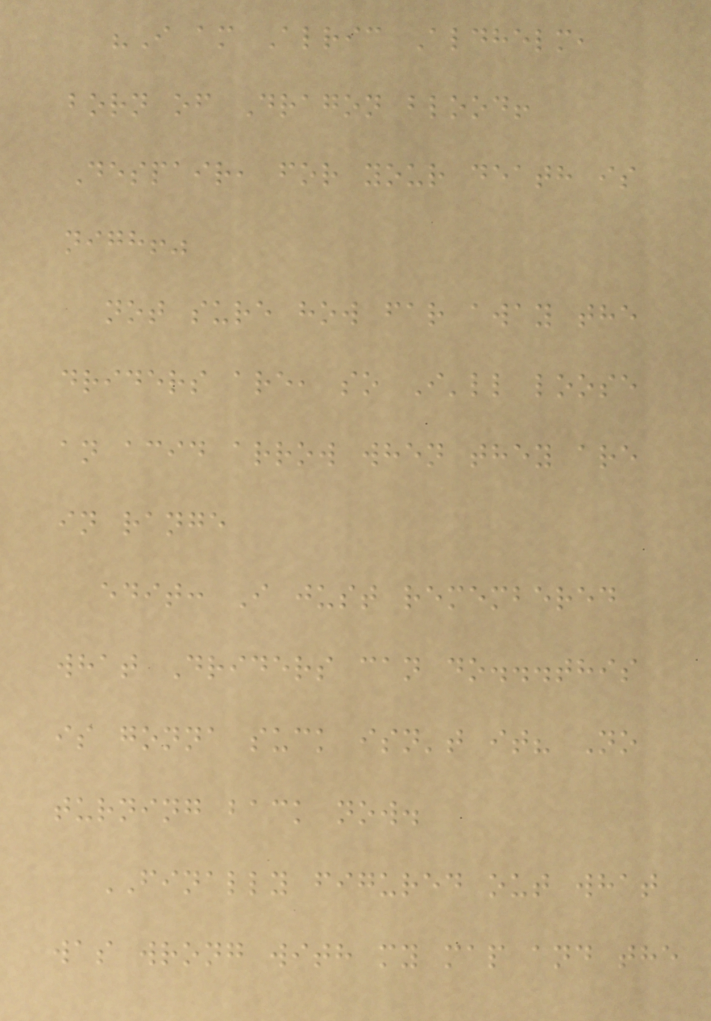"I am Alric Aldhelm,
born of Dragon blood!
Despair, for your death is
nigh!"
not sure how far away the
driders are, so I'll loose
an acid arrow when they are
in range
edit: I just remembered
what Driders can do...this
is gonna suck isn't it? No
turning back now.
FINALLY figured out what
was wrong with my map and the
